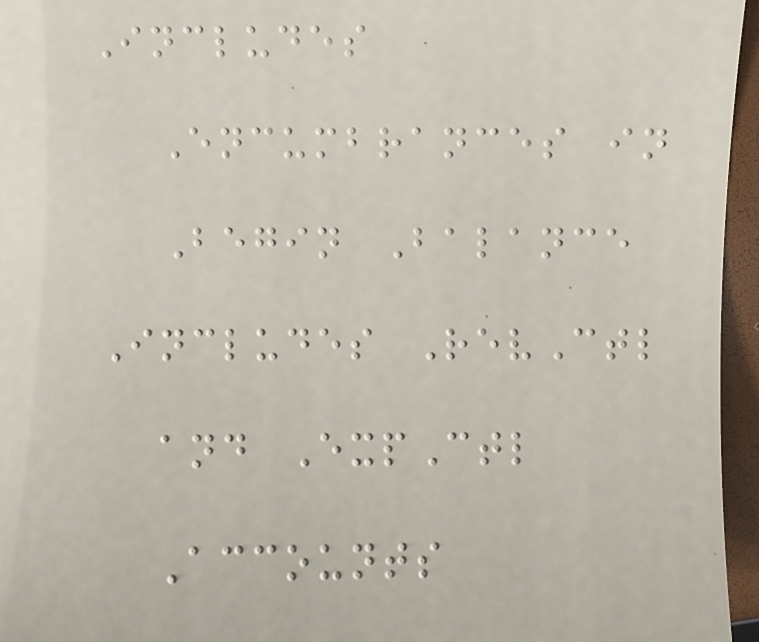Includes
Encumbrances in
Begin Balance
Includes RevCtl
and ExpCtl
Accounts
